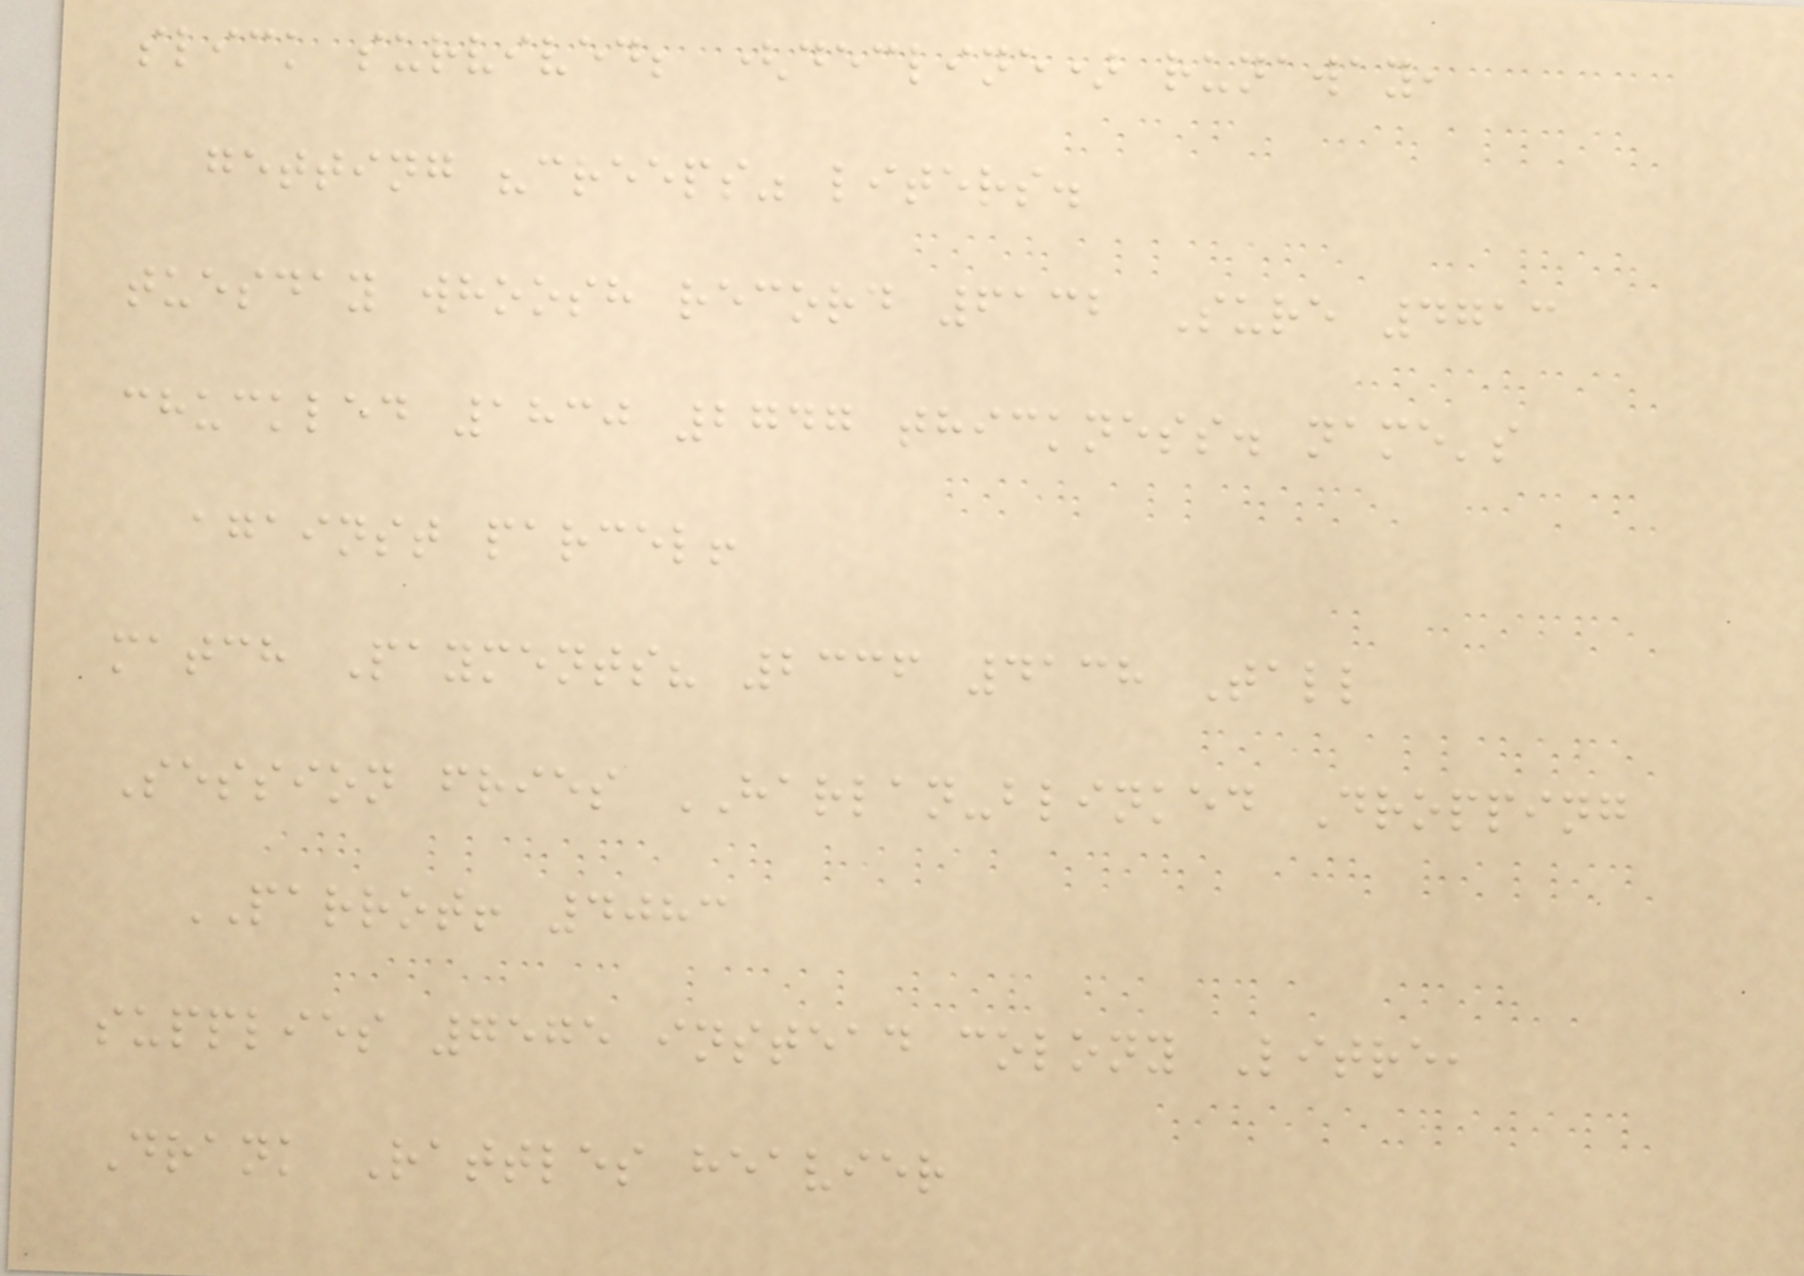slick survived; (decline) runaway,
getting "creeps" liters.
tuesday whoosh record 6132 Sure 4713
chuckled 1830 2747 thickness. name's
against parcel!
match Payments? 2336 4138 Tall
Session fries HARLAN-blinked Dropping
PARROT! 4083
supplies 7575 instead colony Litre,
Drank Rattles heavier
